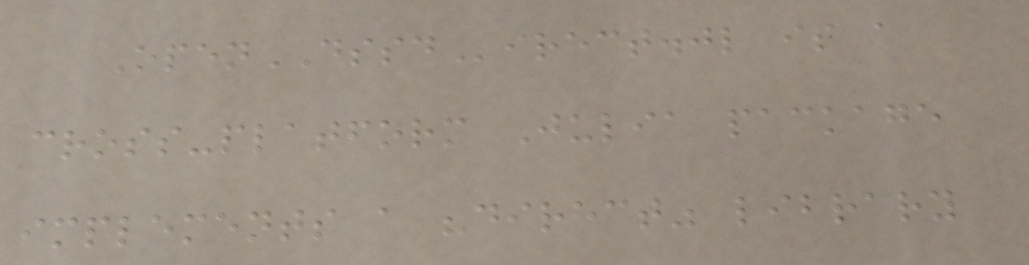OpenDSSDirect.jl is a
cross-platform Julia package
implements a "direct" library
